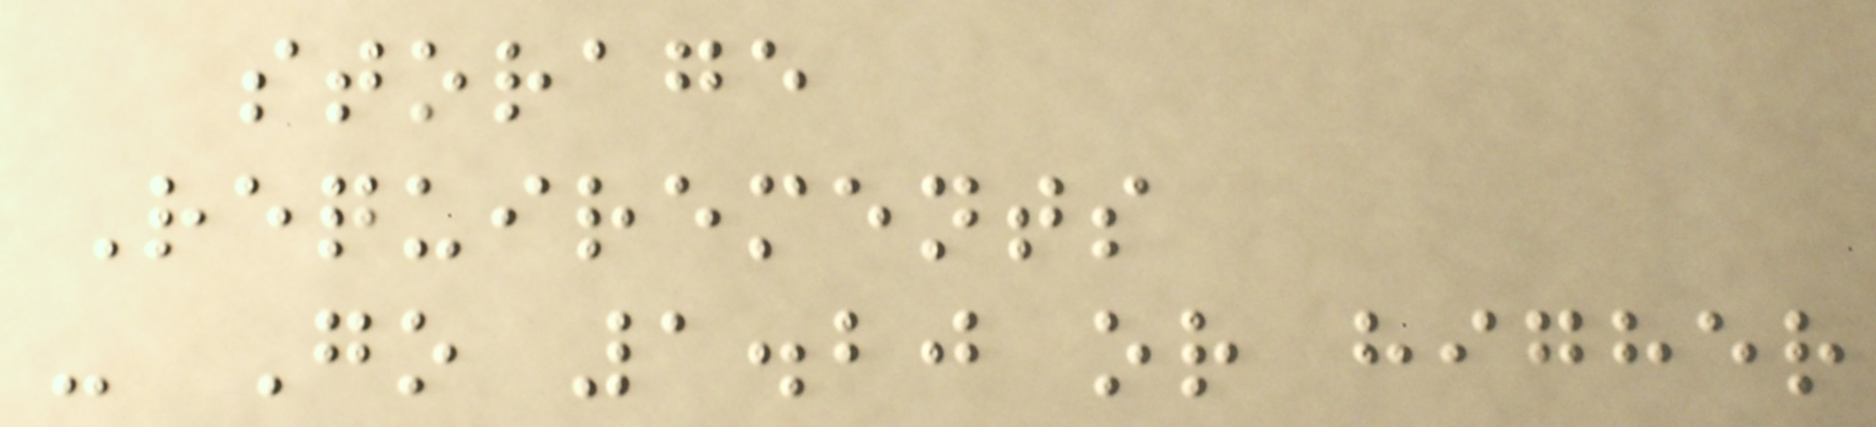storage
Requirements
- Go 1.20 or higher
